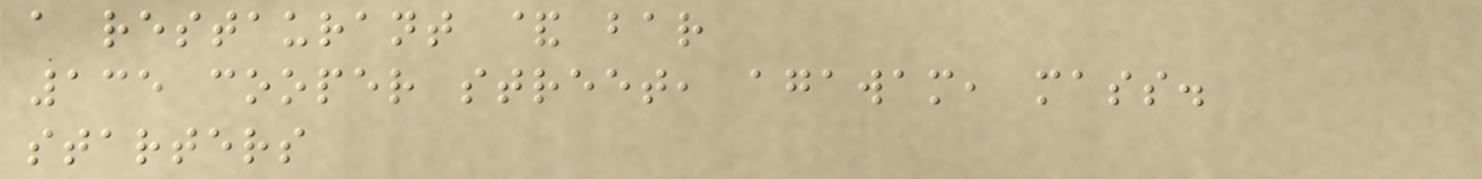a restaurant & bar
135 cooper street, agawam, mass.
starters
